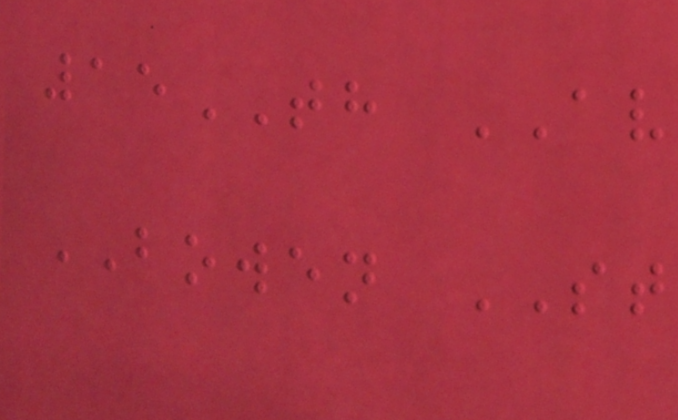15TH AV
BOWEN ST
